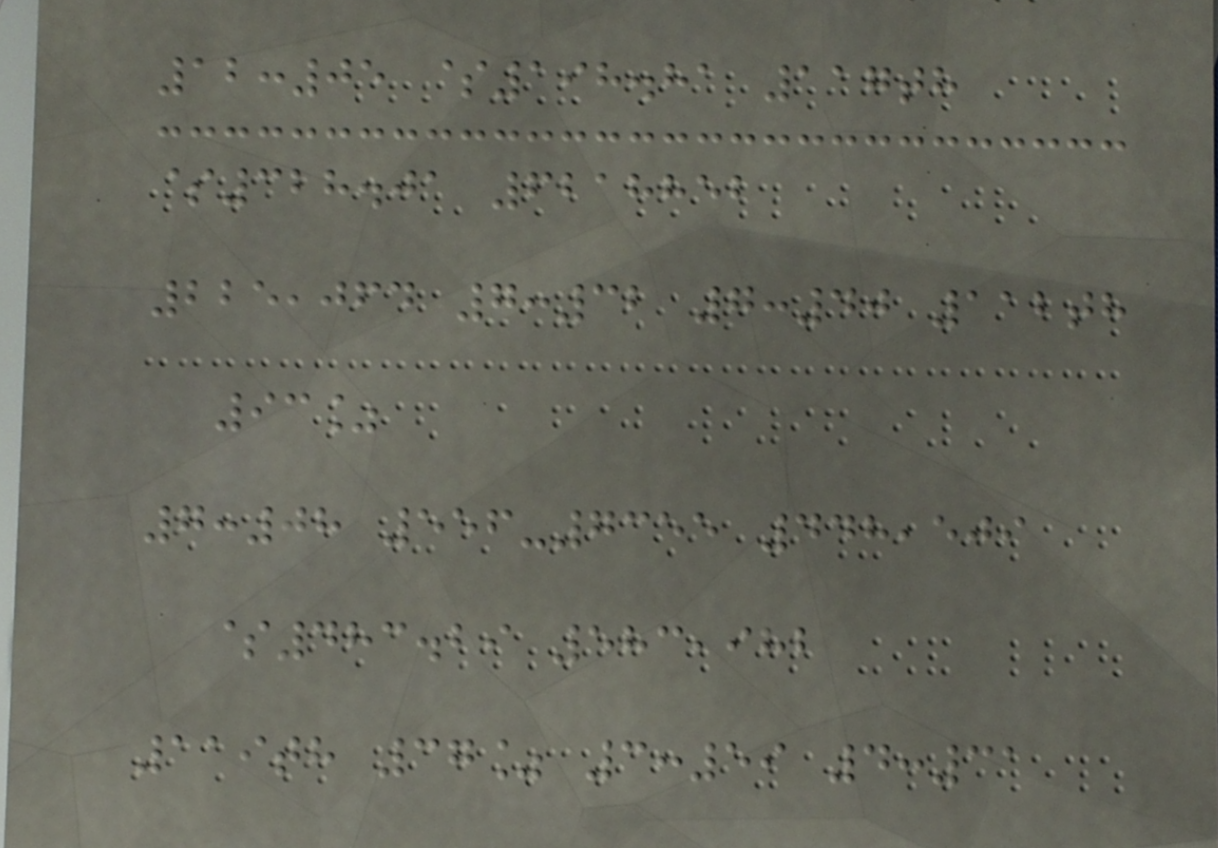12:05 $198.81 117th
$328.01 6218852
225,064 7:32 7:40 112th
93%
7:08 556-7355 448,509
$483.29 583,982
119th 37% 3:59 4:31
